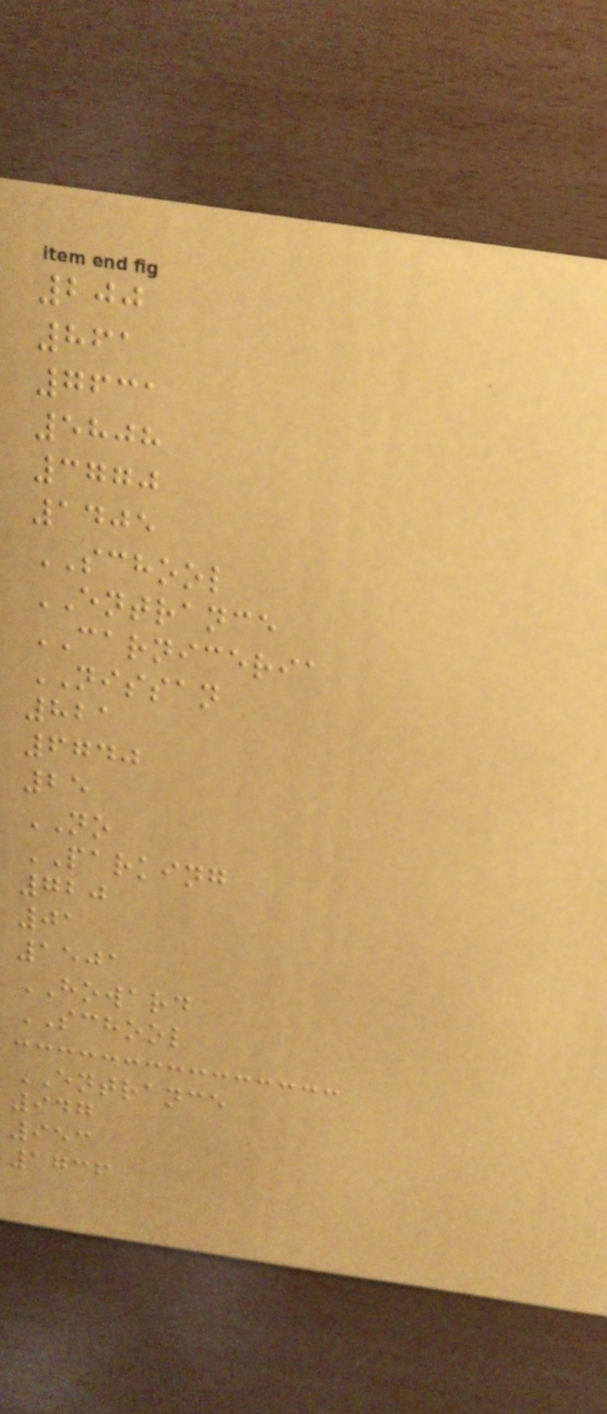200
861
7631
5808
3770
1405
SCHOOL
ENTRANCE
CARNICERIA
NISSAN
821
6740
25
NO
PARKING
720
01
1501
HOWARD
SCHOOL
ENTRANCE
947
953
1736
